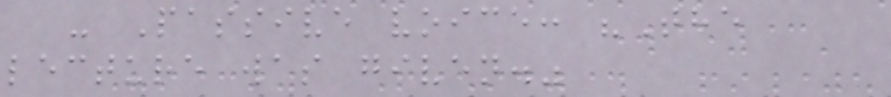- Passive voice: "The
lecture was given."
